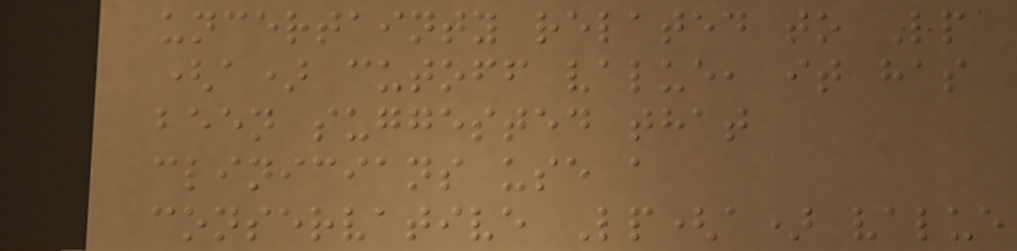uncertainty related to Lp
(a) cutoff value, it has
been suggested that
clinicians use a
conservative Lp(a) value
